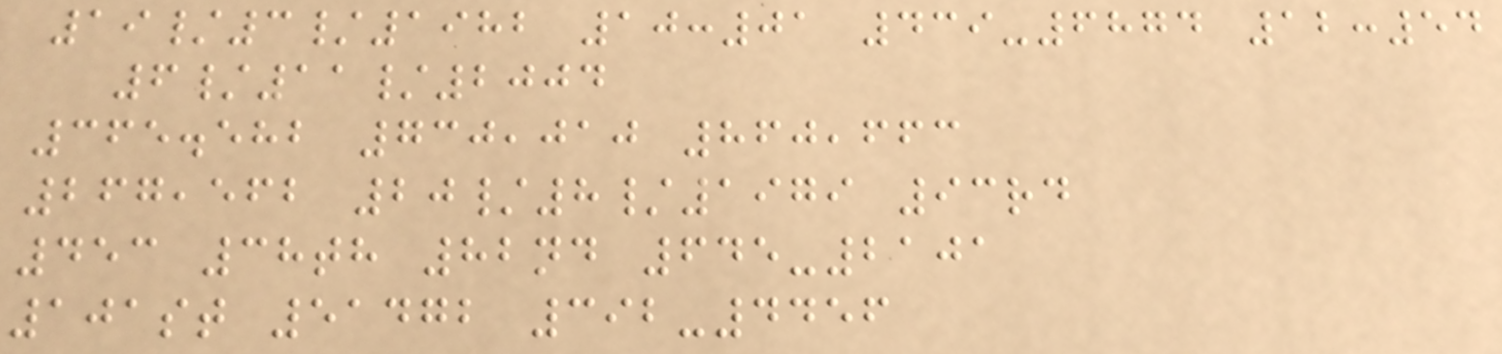19/3/1982 10:01 439-6874 12:54
6/11/2004
365.582 730,010 860,663
267,562 20/8/1979 93rd
453 38th 82nd 645-2101
101st 51472 392-4456
